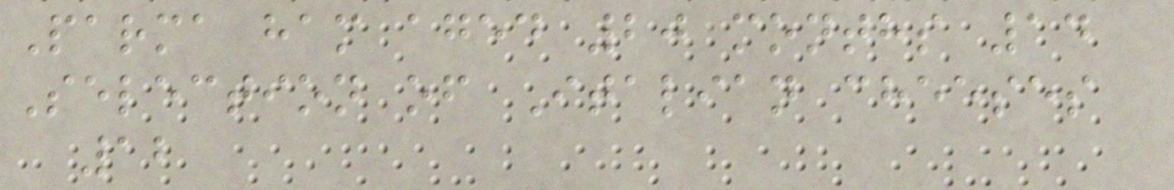Parma ham aged 20 months 14
Selection of Italian cheeses
12
